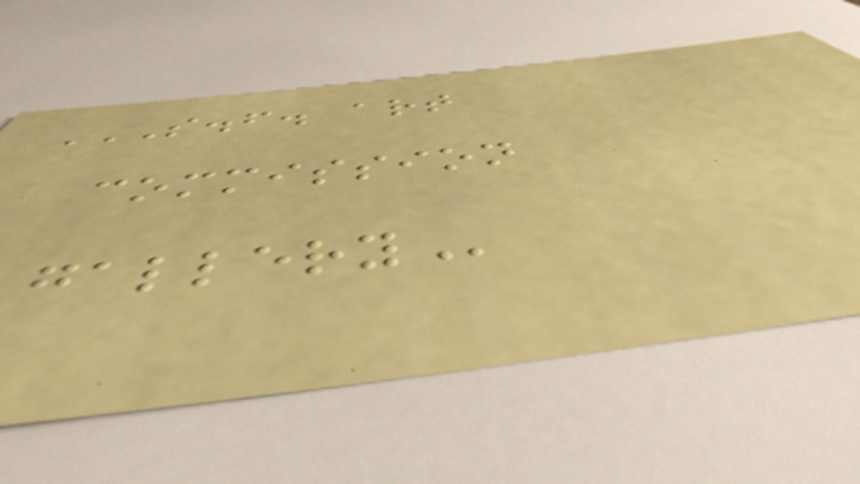S.F. ART
COMMISSION
GALLERY
